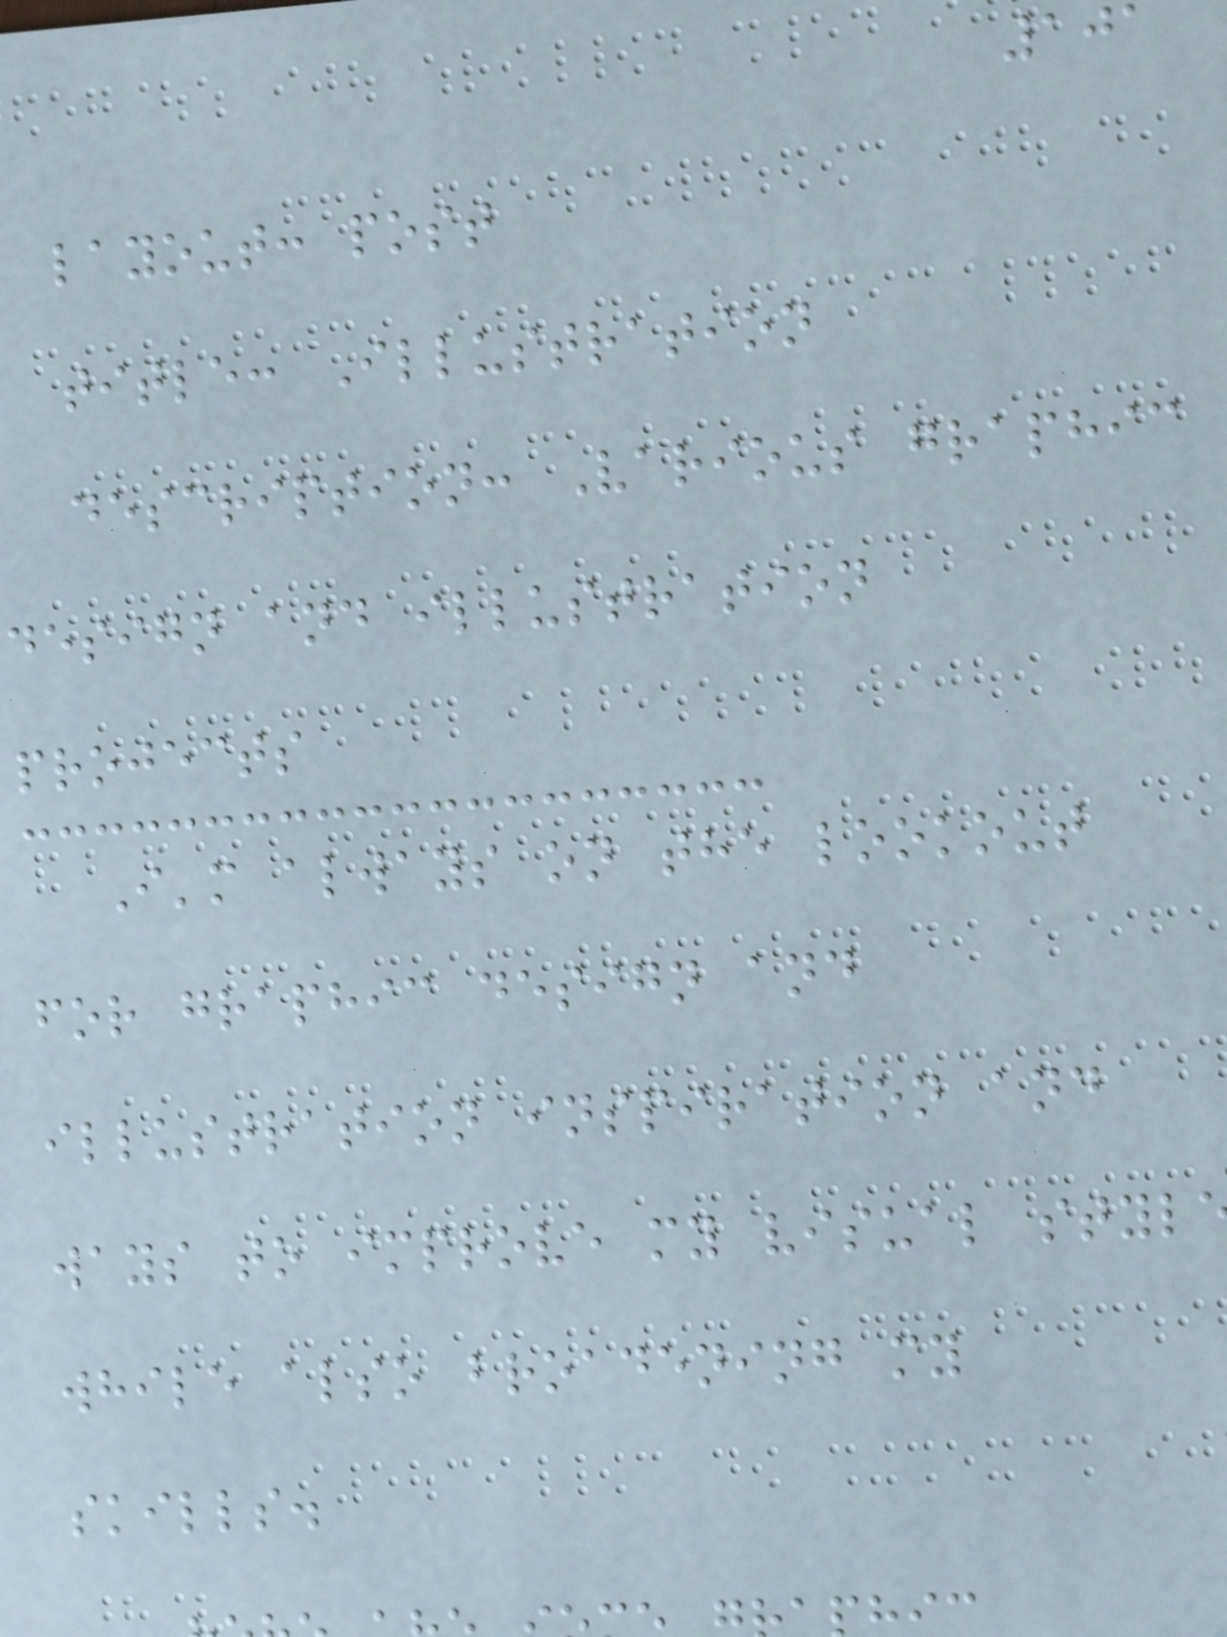101
layout: post
title: Illustration
description: Various graphic
design and illustration
projects
I'm always on the lookout
for graphic design and
illustration inspiration and
ways to improve my visual styl
while also broadening my
skills.
